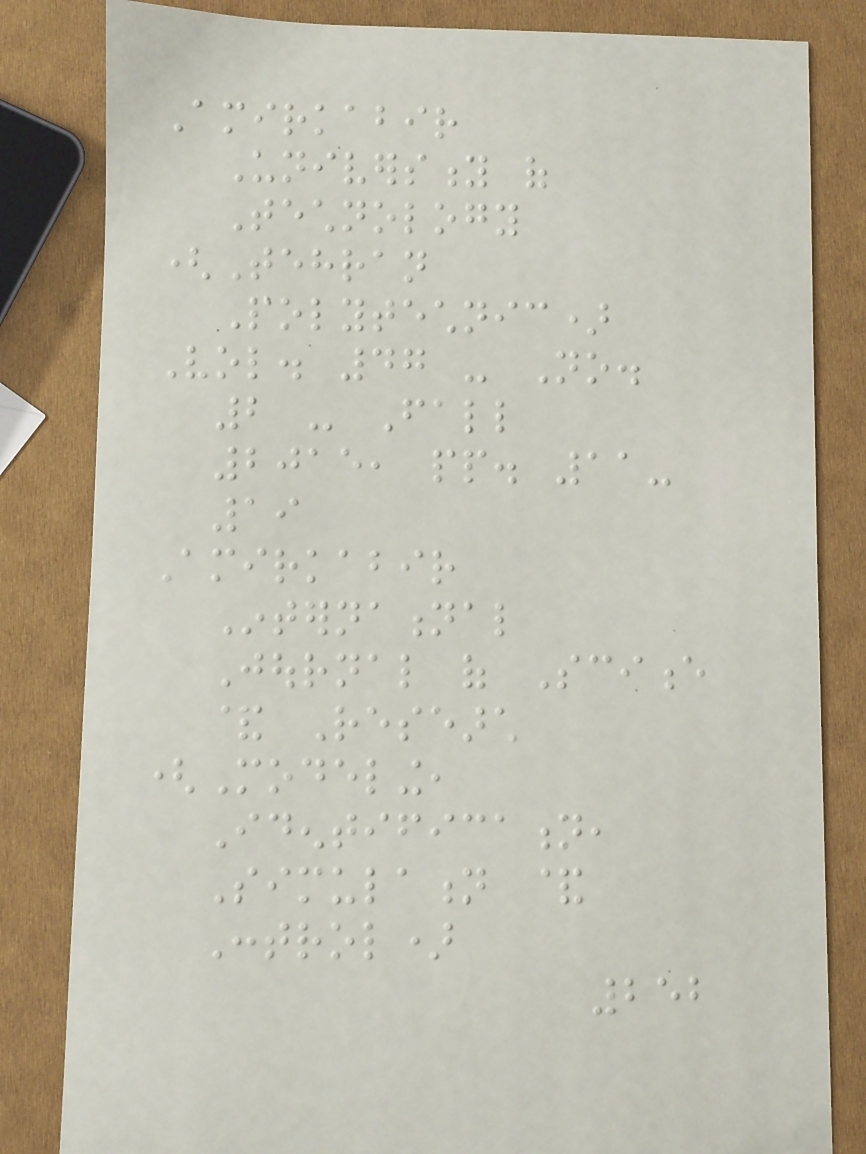Amirkabir
University of
Technology
(Tehran
Polytechnic)
Vol. 47 - No.
2 - Fall
2015, pp. 11-
19
Amirkabir
International
Journal of Science
& Research
(Modeling,
Identification,
Simulation &
Control)
252
